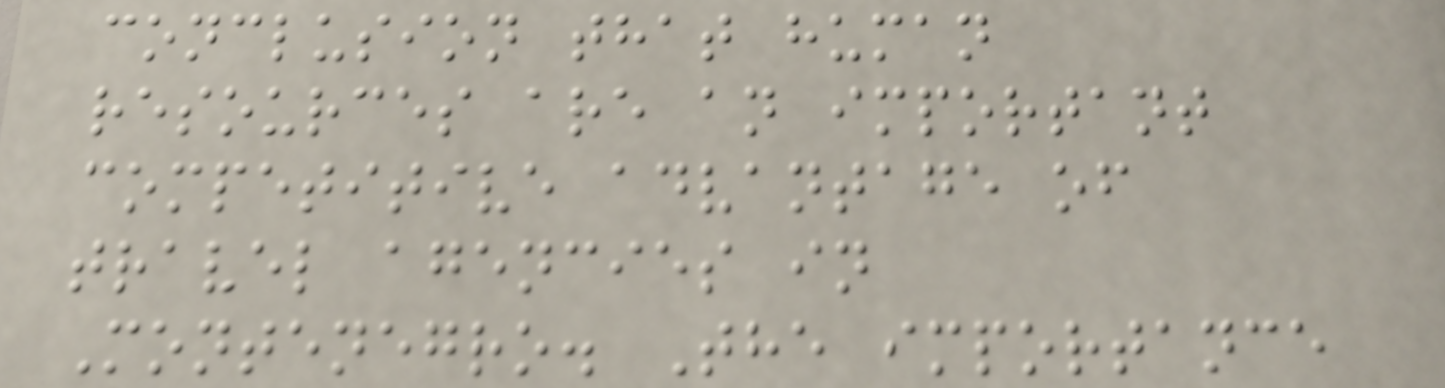conclusion that human
resources are an important
competitive advantage of
travel agencies in
Montenegro. The importance
